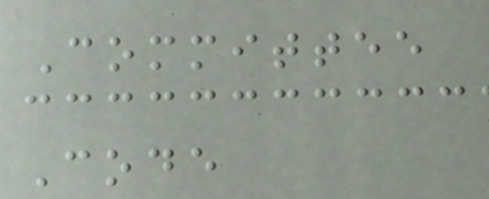Committee
Code
